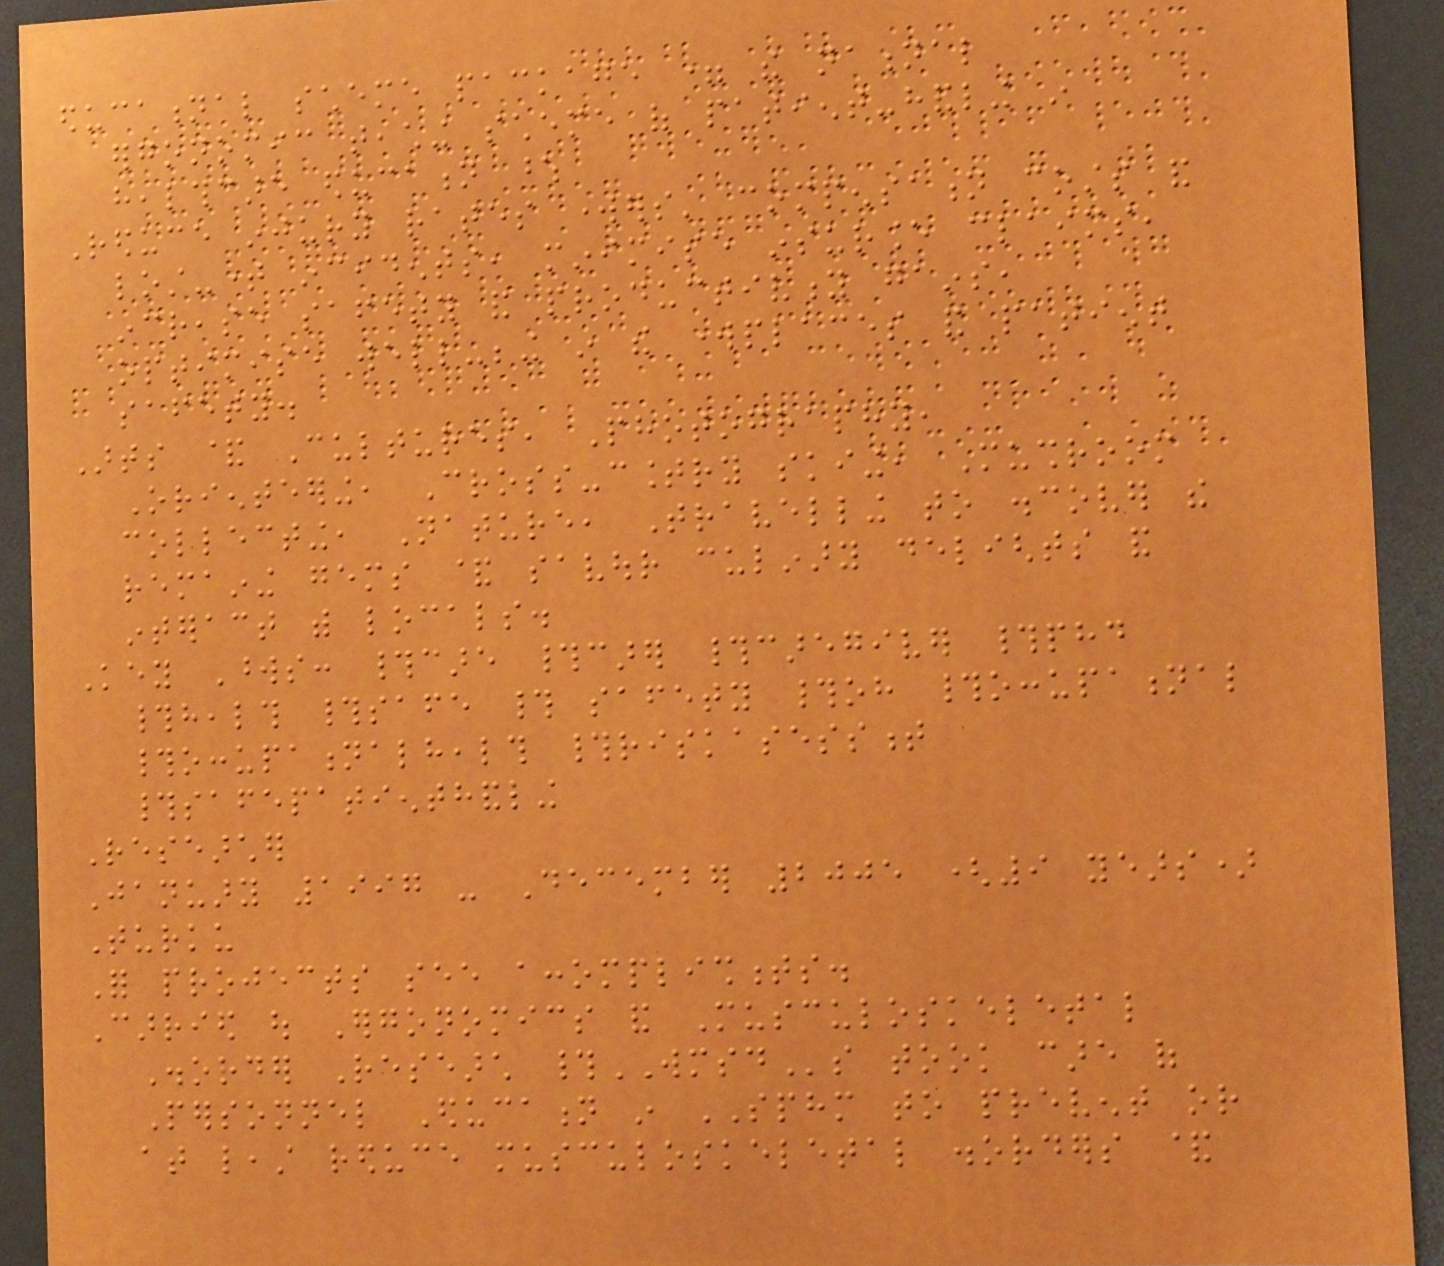educational scheme package = the national
ergonomic teaching scheme of patient-handling in
healthcare education whose
Reduce injury rates workers' compensation costs and
lost-time incidents, minimise insurance claims,
increase safety and productivity gains,
optimise well-being in the workplaces and patient
safety.
Arts & Cultures, Photography,
Orienteering, Cross-country skiing, Mushroom
collecting, Nature, Travelling to discover the
remaining gems & savour culinary delights and
interact with locals.
Key Words: #care #carer #caregiver #phd
#health #safe # safety #oh #occupational
#occupationalhealth #riskasessment
#safepatienthandling
Researcher
January 1997 - December 2005 (9 years)
Turku
For projects see accomplishments.
Carried out Ergonomics and Musculoskeletal
Disorder Research #WMSDs took care of
Personnel Education in SPHM to prevent or
at least reduce musculoskeletal disorders &
